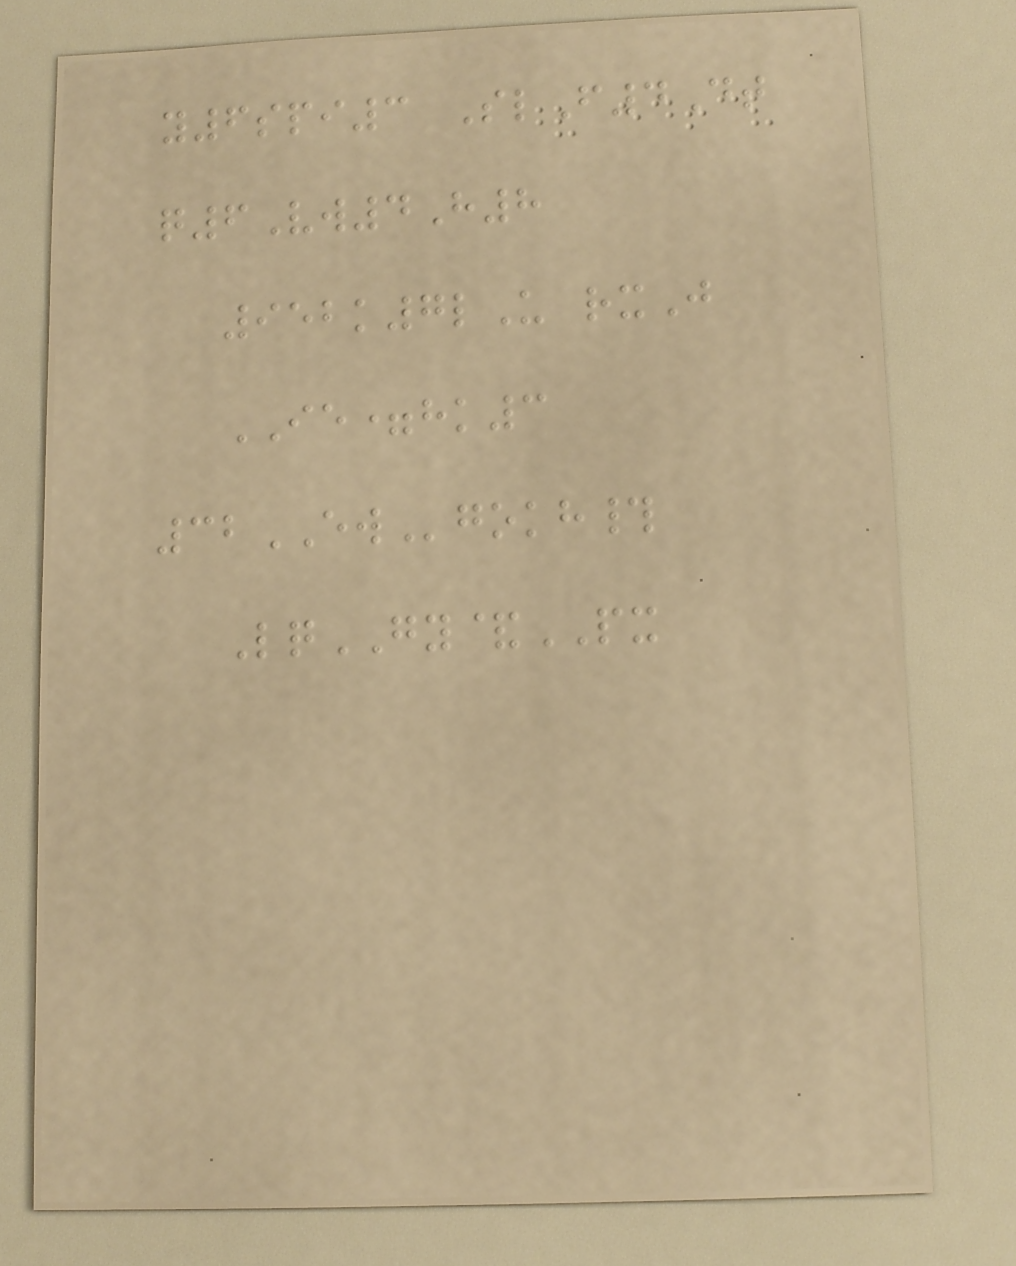y6spi3 SlF4Dt
q6Vw4H8
952k7lU rxJ
IE=hk3
32EWgokh#
LqGY&PX
